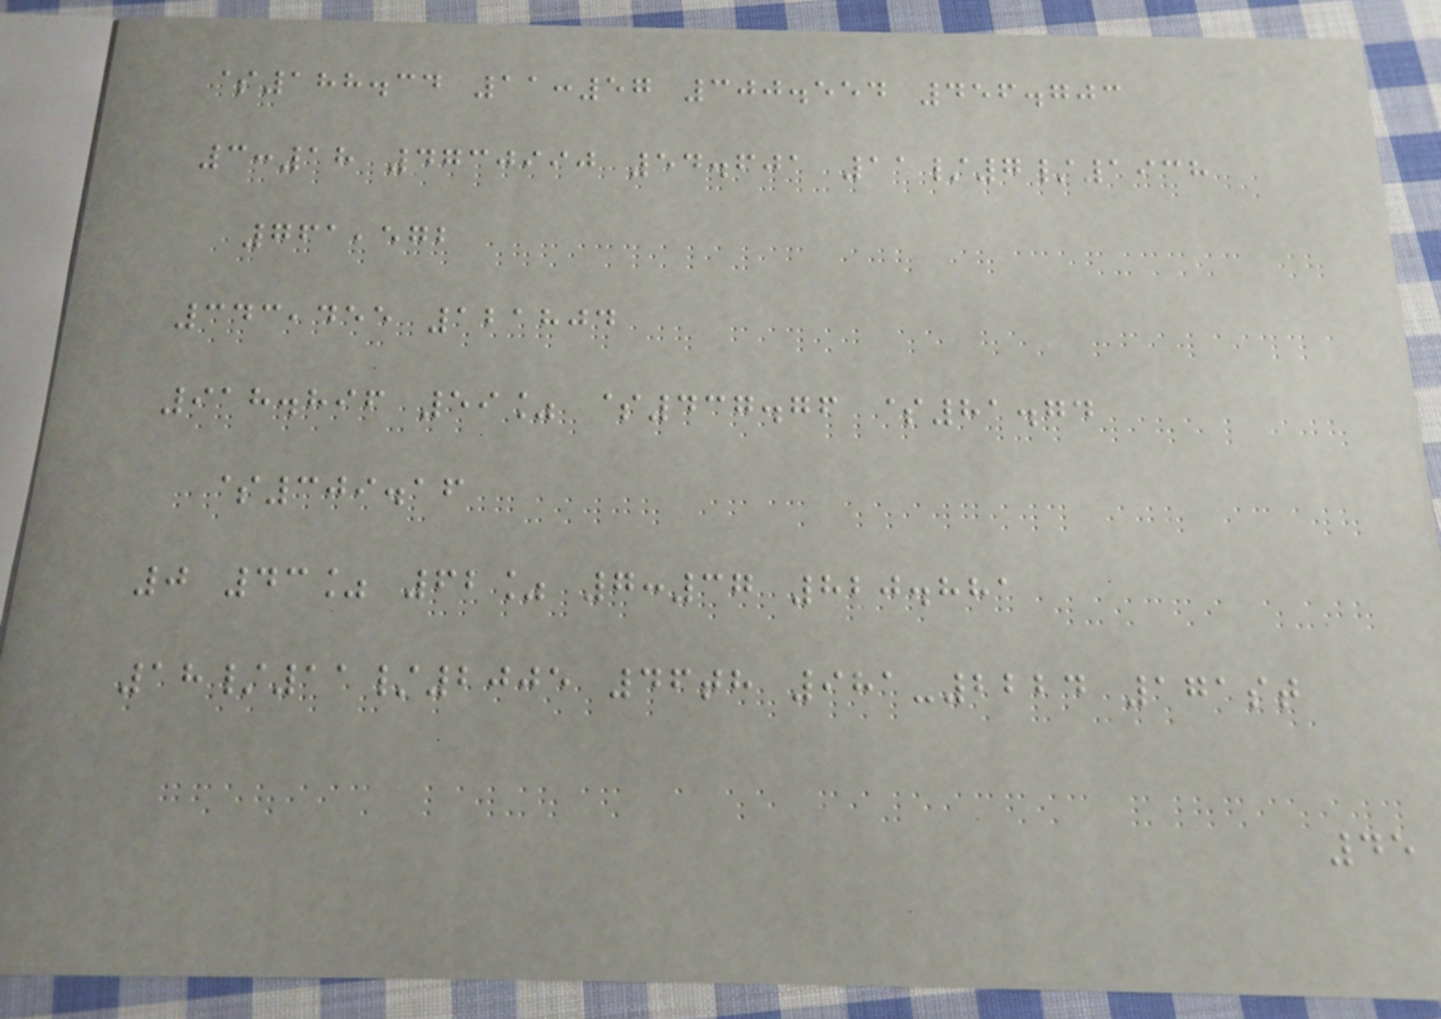$188.34 11:57 300.554 456.703
3:18 4730990 54.601 11/7/1938
761,572
343,455 121804
918.896 59% $437.76 $81.74
$309.16
0 43% 62% 7:37 820.881
18/11/2005 46th 981-2224 171st
45
